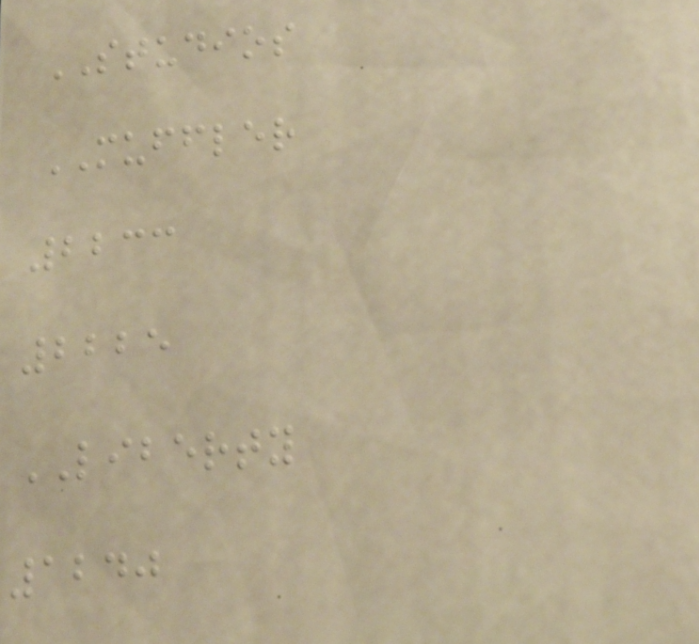STUDIOS
MUFFLER
2233
2225
LIBERTY
1240
